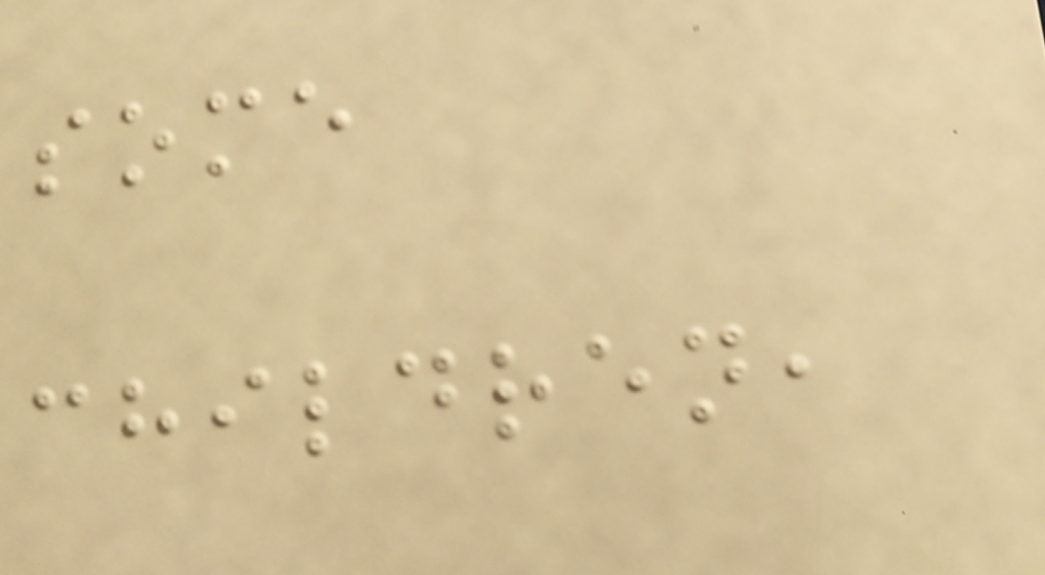some
children,
